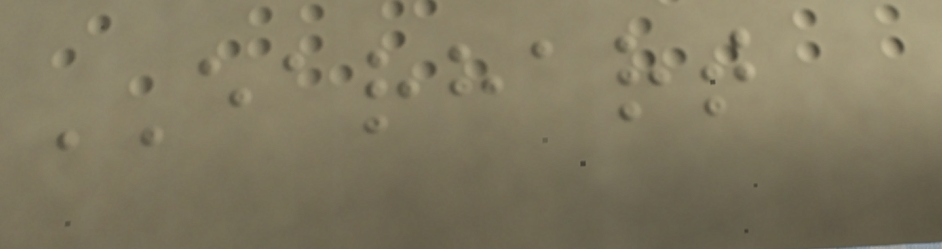EARHART
